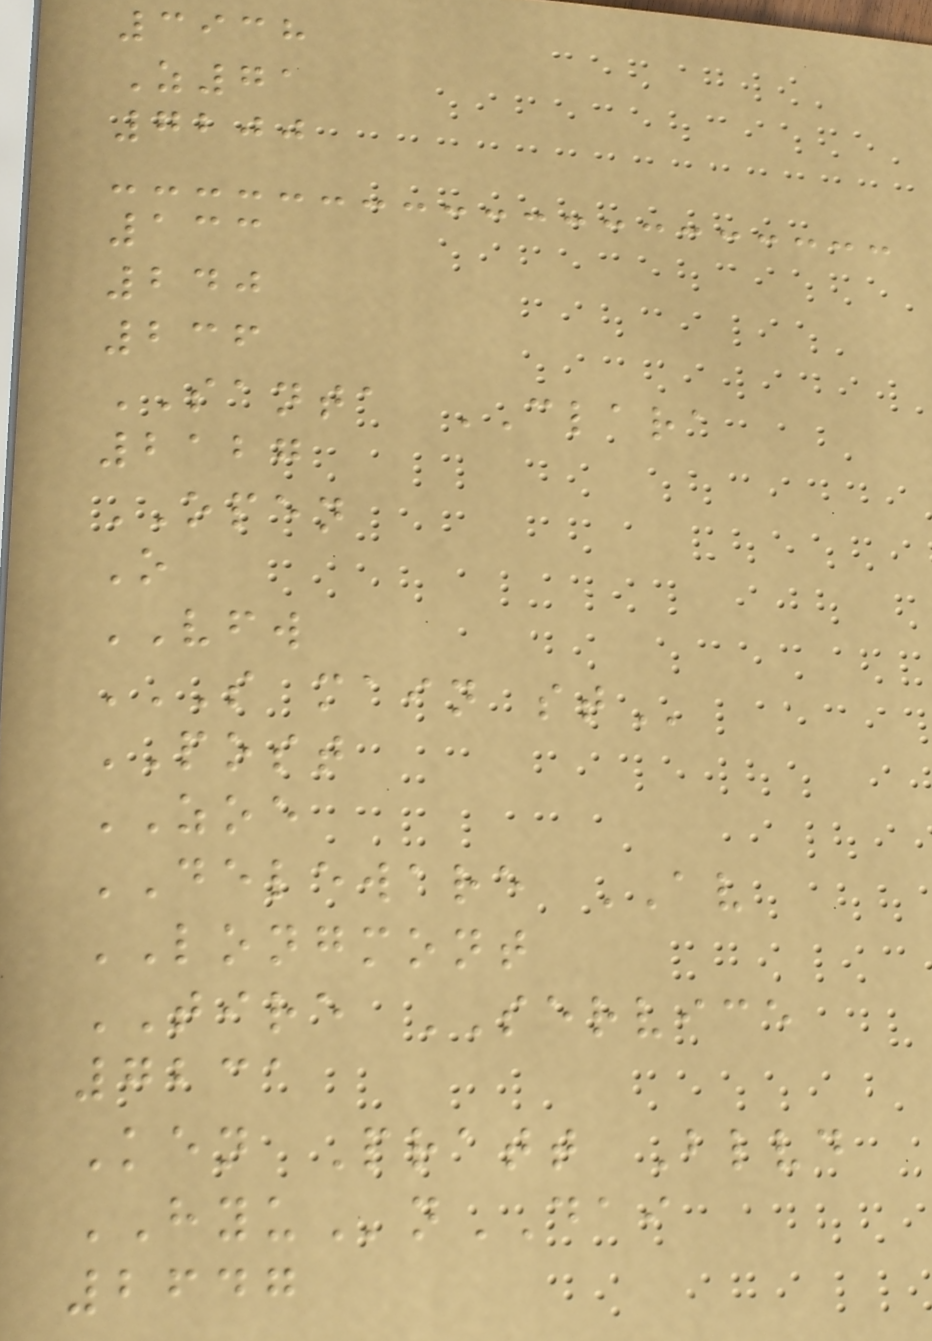3938
Z71
7200
133
240
236
SANTA CLARA
2127
OPEN
O
VFW
S MAIN ST
POST
ZOE
DELEWARE AV
LONGMONT
TIRE SERVICE
7231
Ken Pratt Blvd
HYUnDAI
2647
